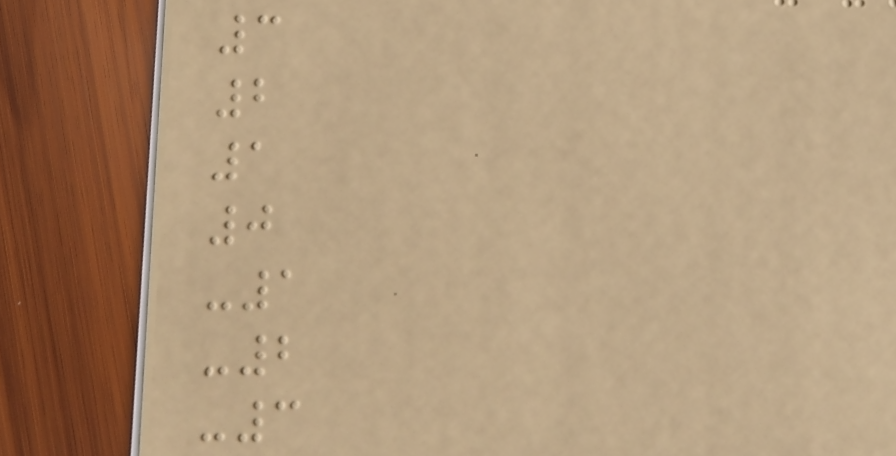3
2
1
0
-1
-2
-3
